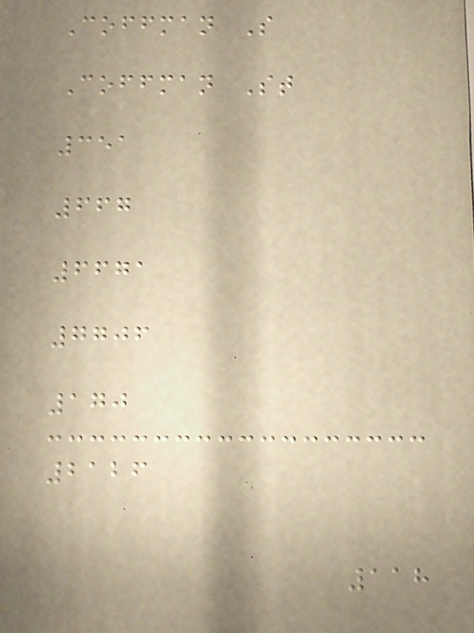Coffman S
Coffman St
351
667
6671
7706
170
2126
118
